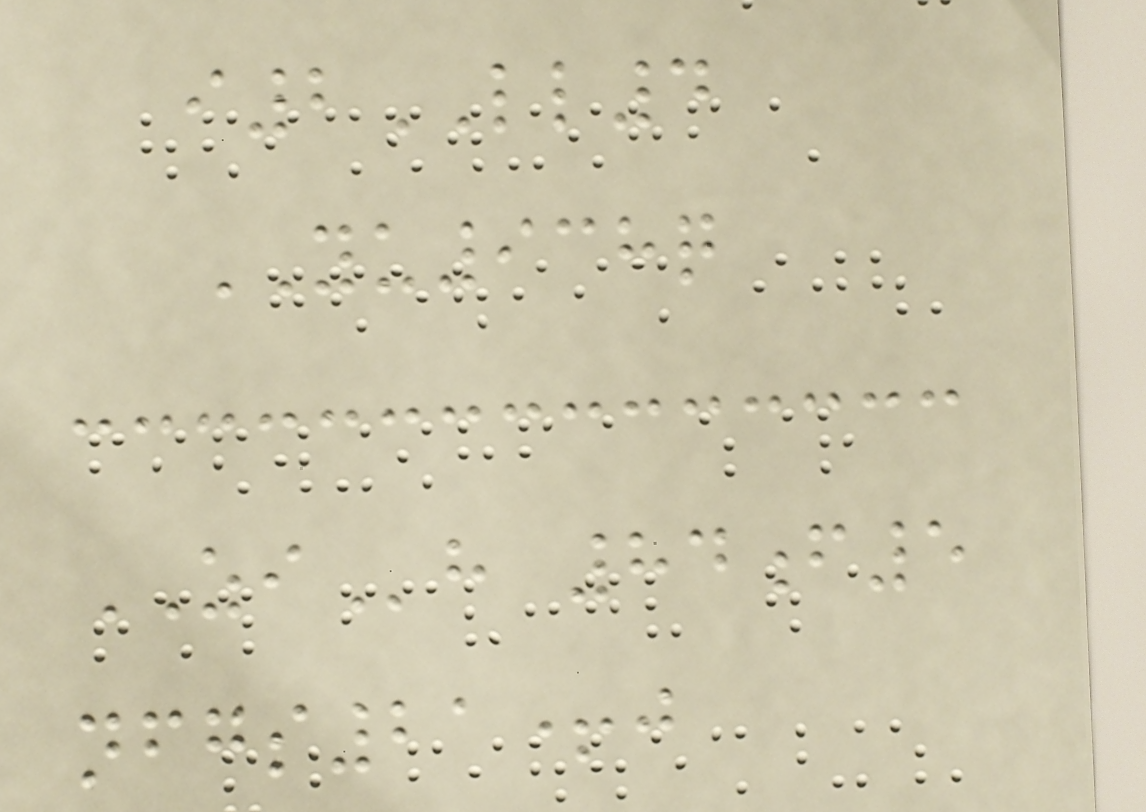i2LL4
YU938q
ZIh 84f5
nfgs21+j
